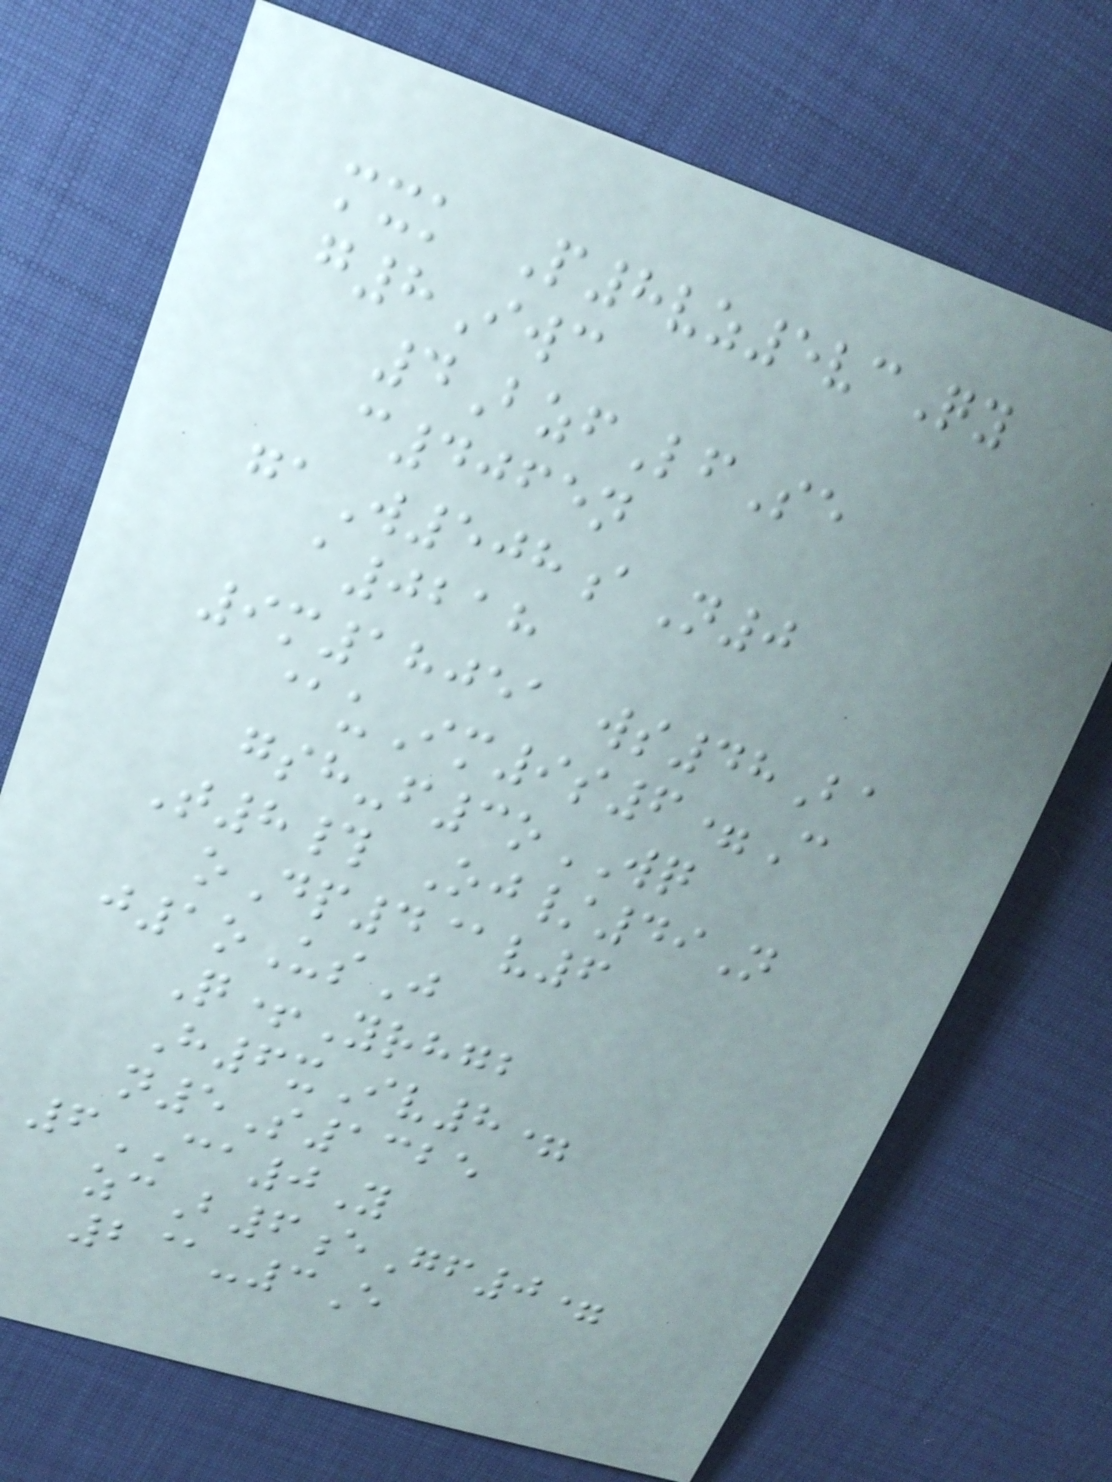mxk P8vz5vcQy
g8Iwc
4BzfLfSe
c4065n
gaW508aN0
a0218
9m18051 ws48Ba
@uIm9s6=C
gsh-f3oWQ
T8# Oj/49N
oDp4@v6
j1oUsJ
Q+Yrhgb
H6xIv8=
n5S1325
6CA0Y
zcB6eGf0=
2@-3E
